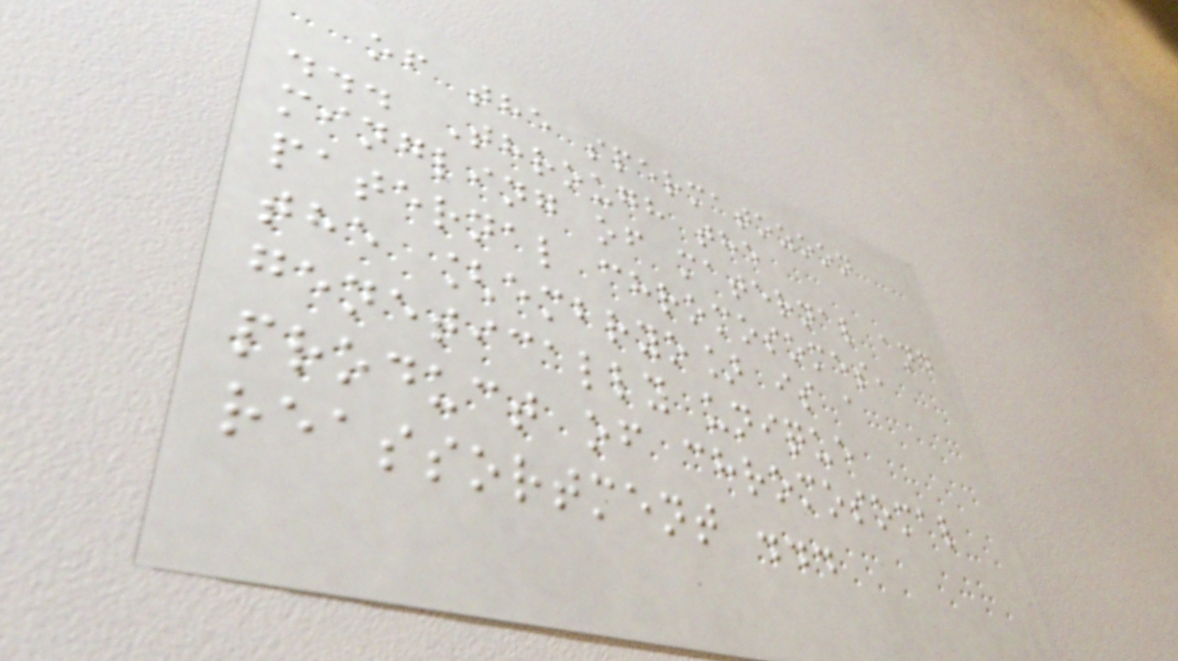of the spermatozoon
... Through the
mingling of maternal and
paternal chromosomes,
the [embryo] is a
genetically unique
product of chromosomal
reassortment ...
